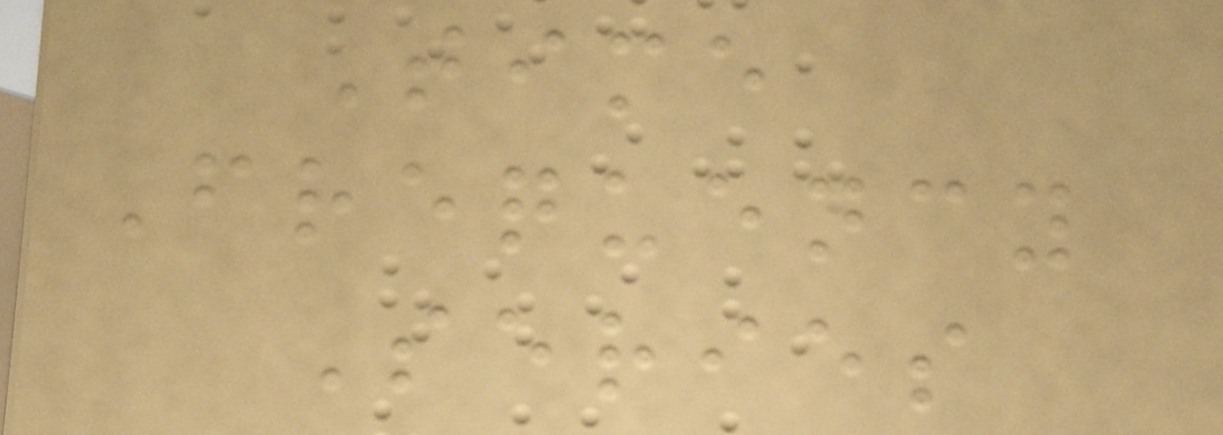Time
Frequency
Series
